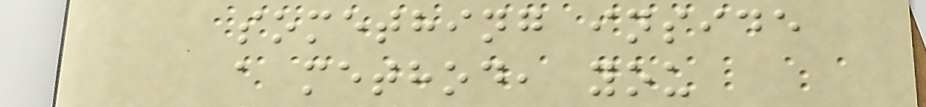something inside
a method, you
